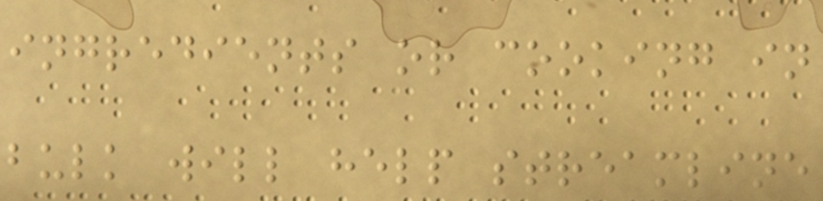ingredients or cooking in
bulk will help streamline
